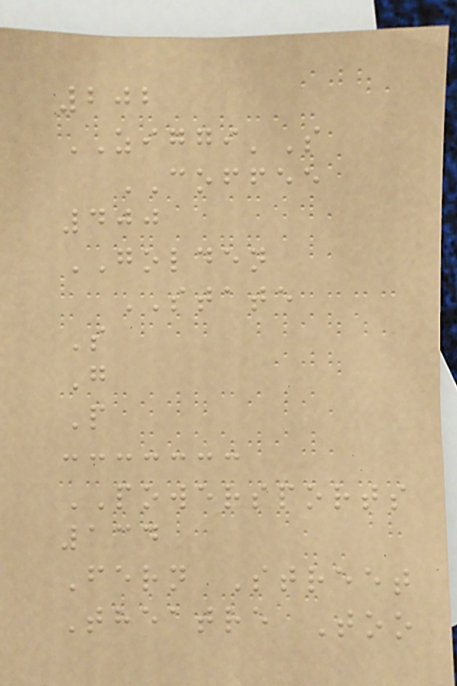202
ZIGGI'S
COFFEE
400
GOLDEN
STATE
S
G
P
POWERSPORTS
134
Fern Street
Theatre Too
